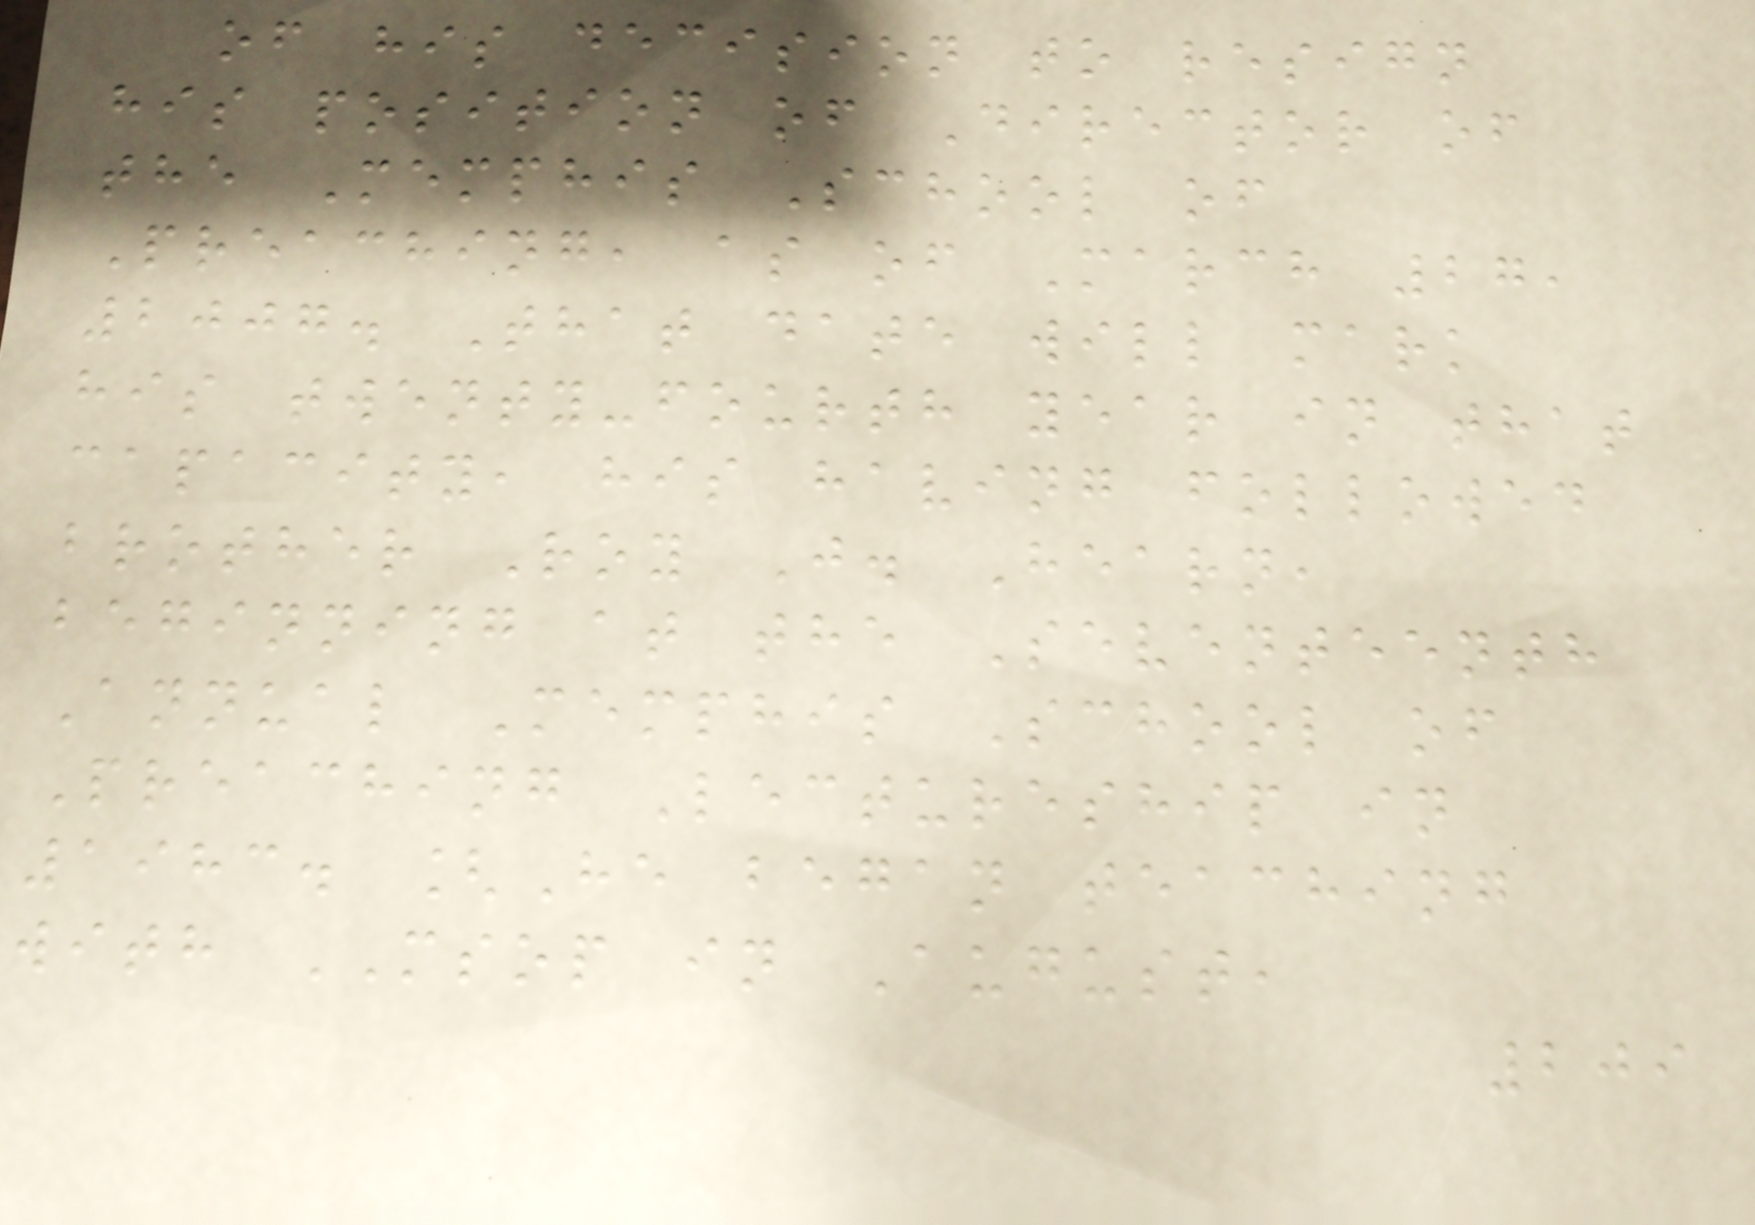of his decision to resign
his position of Director of
the Memphis School of
Preaching, as of March 27,
2007. That date will mark
his twenty-fourth year in that
capacity, his having followed
brother Roy J. Hearn,
beginning at the Seventeenth
Annual Memphis School of
Preaching Lectureship in
1983. [He began teaching
with MSOP in August,
209
